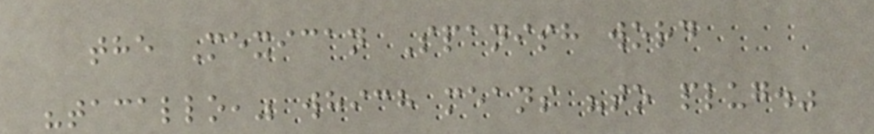the Mexican Spanish word
"tacallo," which means "to plug."
